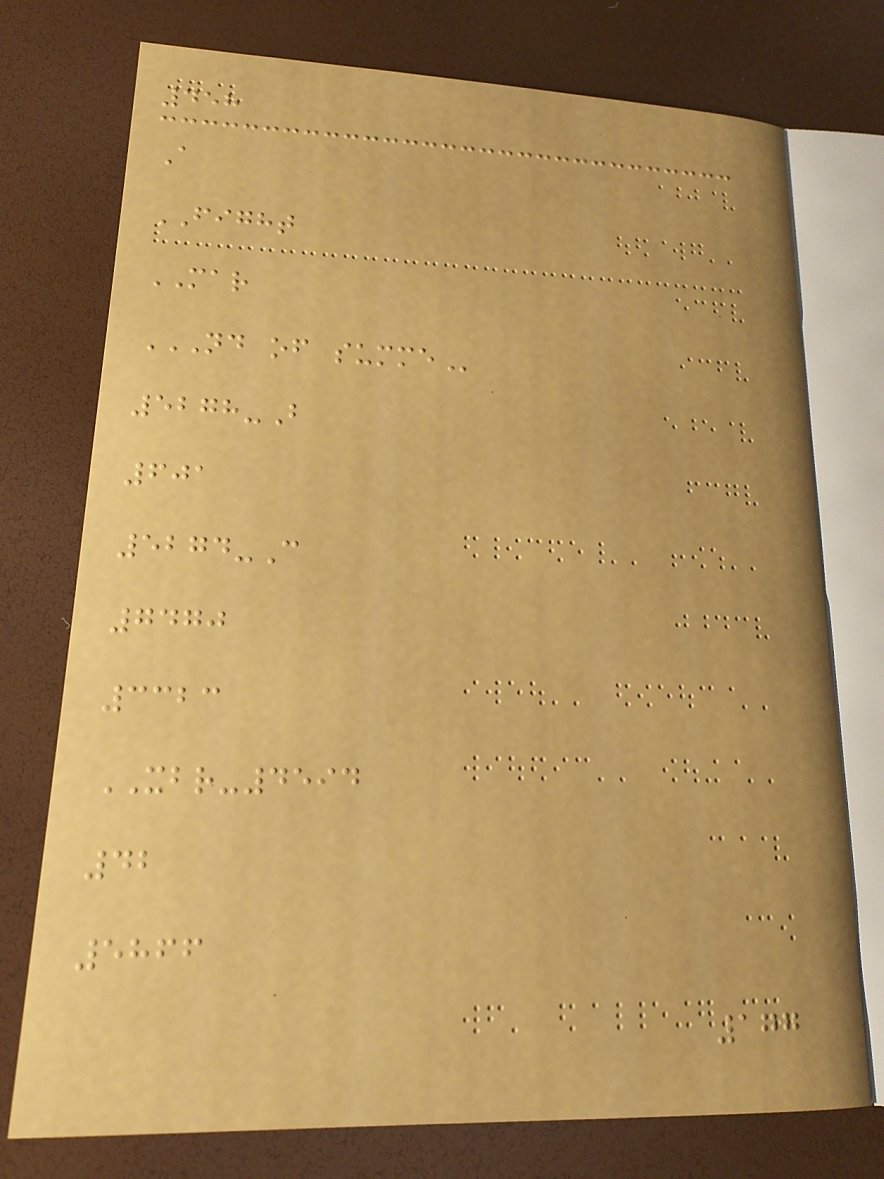458
A
FIGHT
MAR
ND OF SUMME
5278-B
601
5274-C
7470
3323
XBR-4594
42
5866
177
